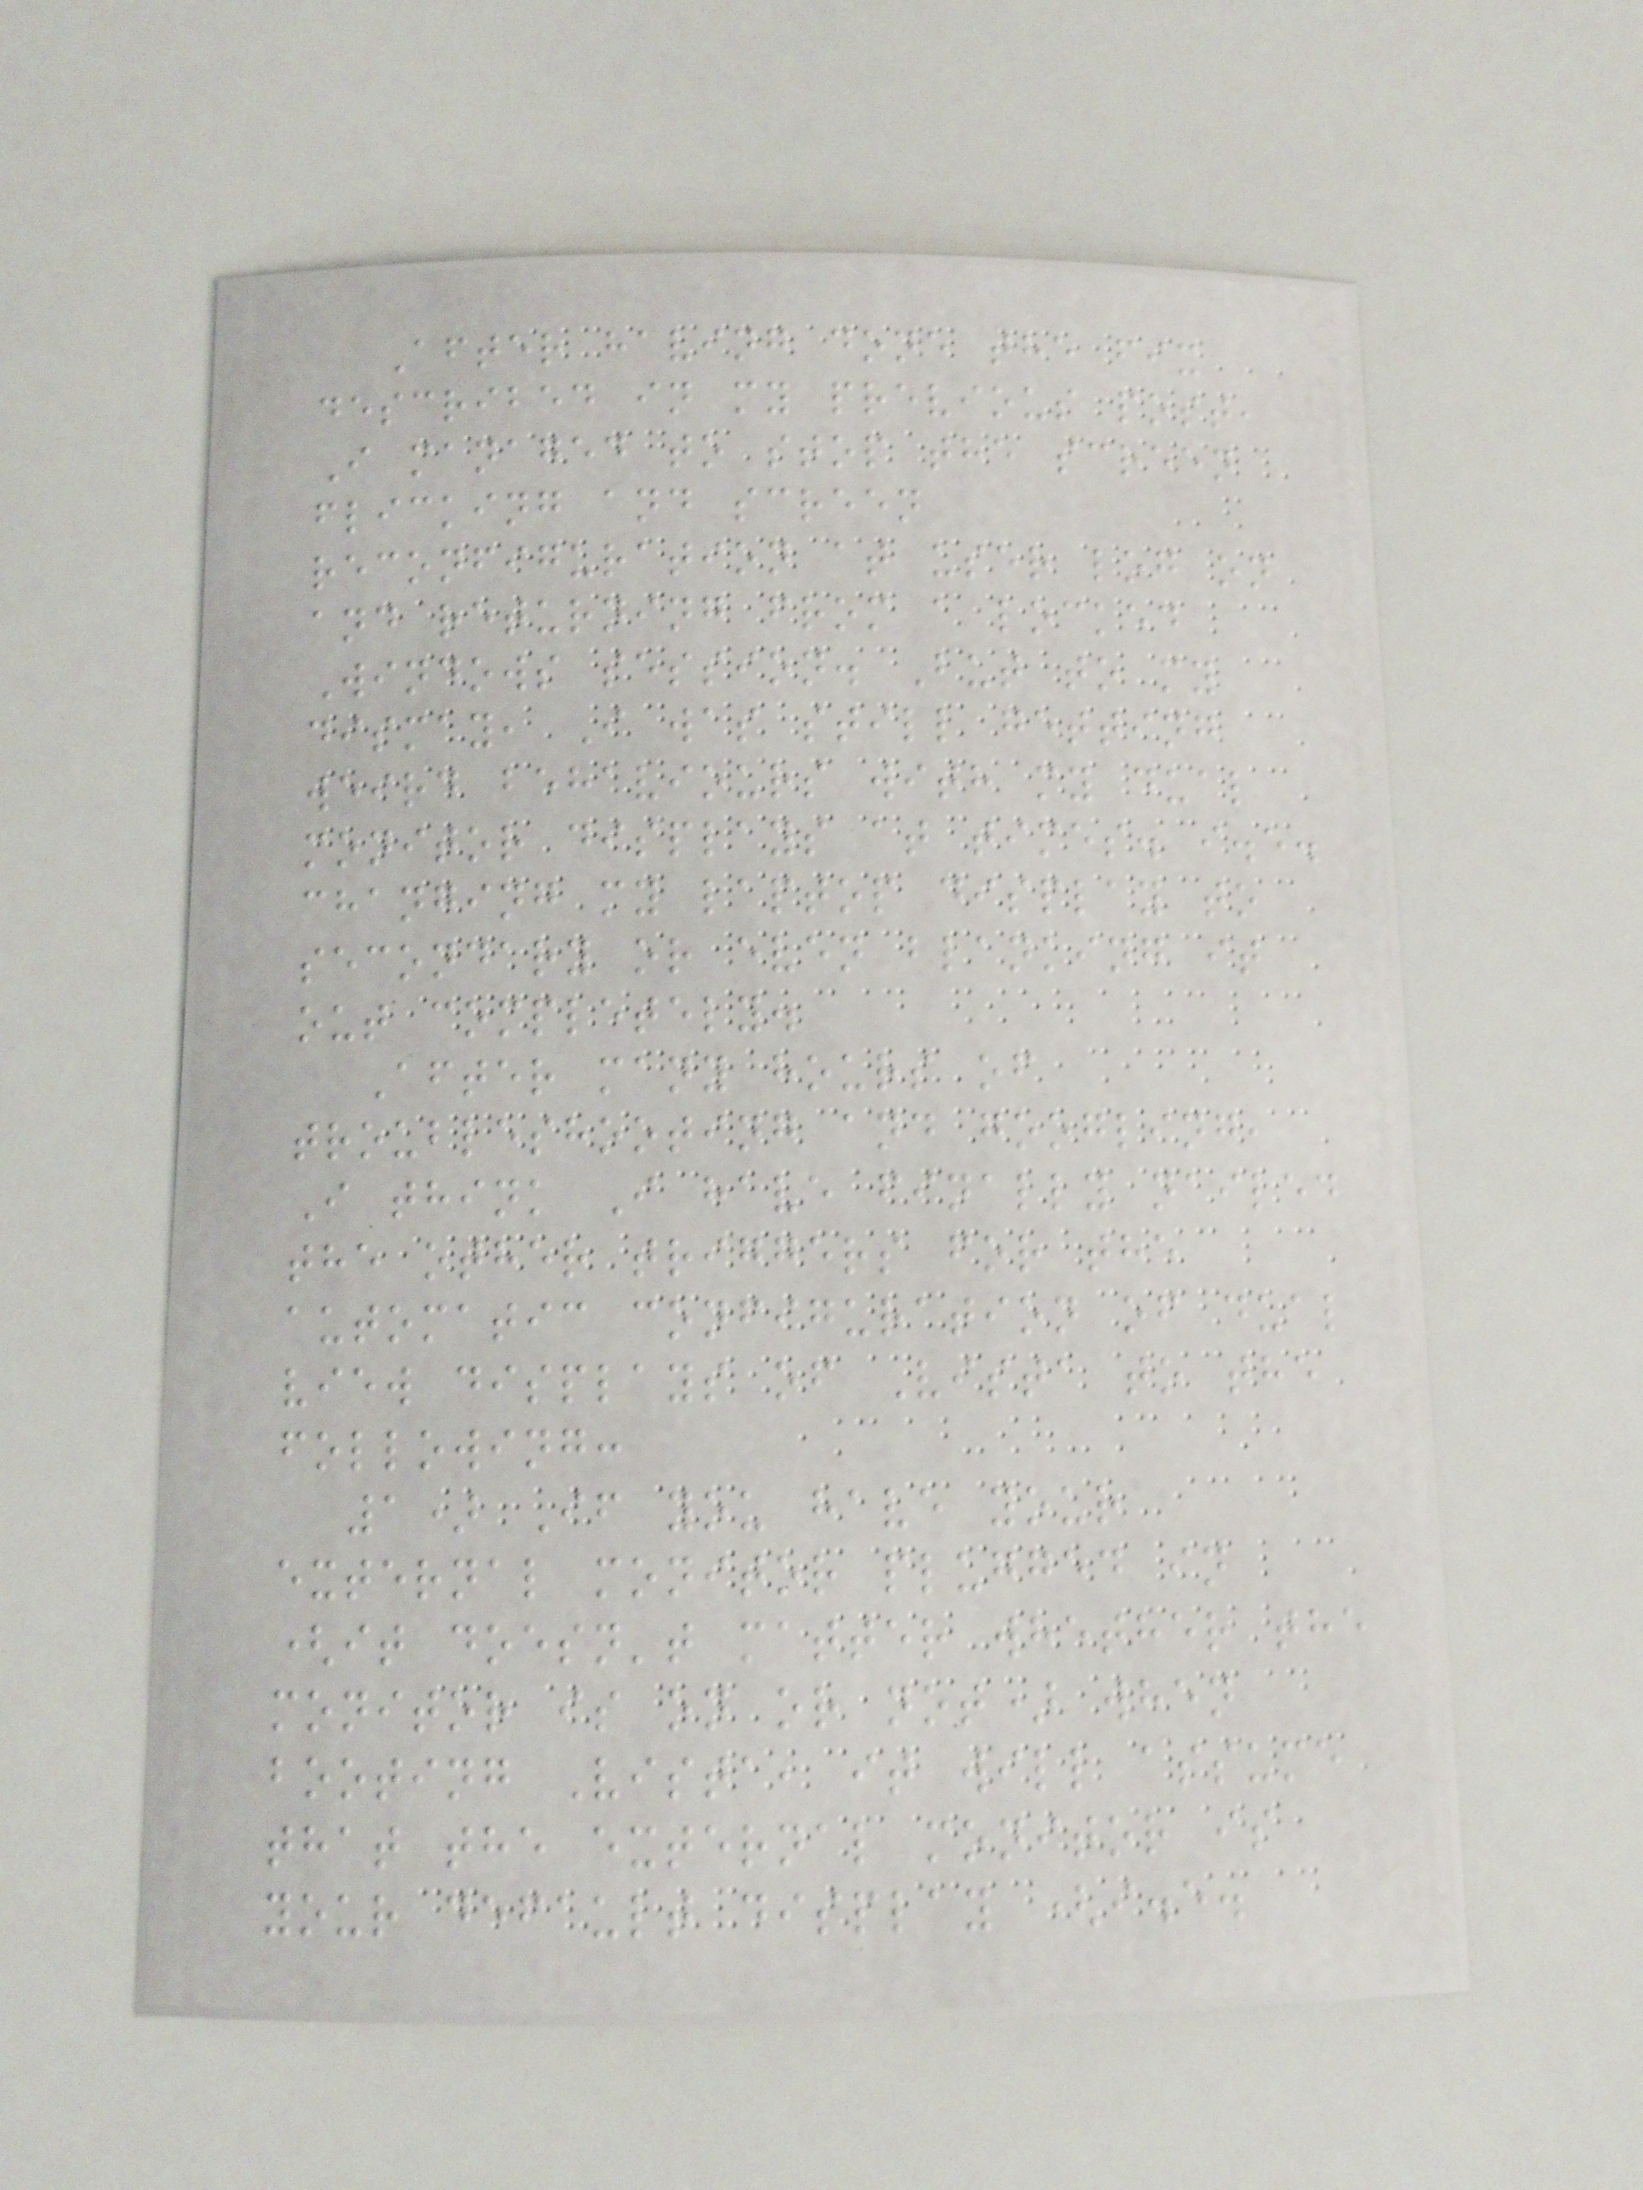After having done the fix
described in my previous post,
I managed to stop the screen
flicking and screen
reconfiguration at user log on
and returning from a locked
Windows session. But to my
dismay, I was still getting
weird behaviours with my dual
monitor displays at times. i.e.
changing my laptop display to
secondary or even blanking it
out completely.
After many hours of
troubleshooting and googling,
I think I have finally nailed
the other triggers for the
automatic configuration of dual
view displays of Vista to the
following:
1) If you have your
external monitor plugged in
(it doesn't matter whether the
monitor is on or not) when
booting Vista, it will assume
that the external monitor is
your default display (i.e.
